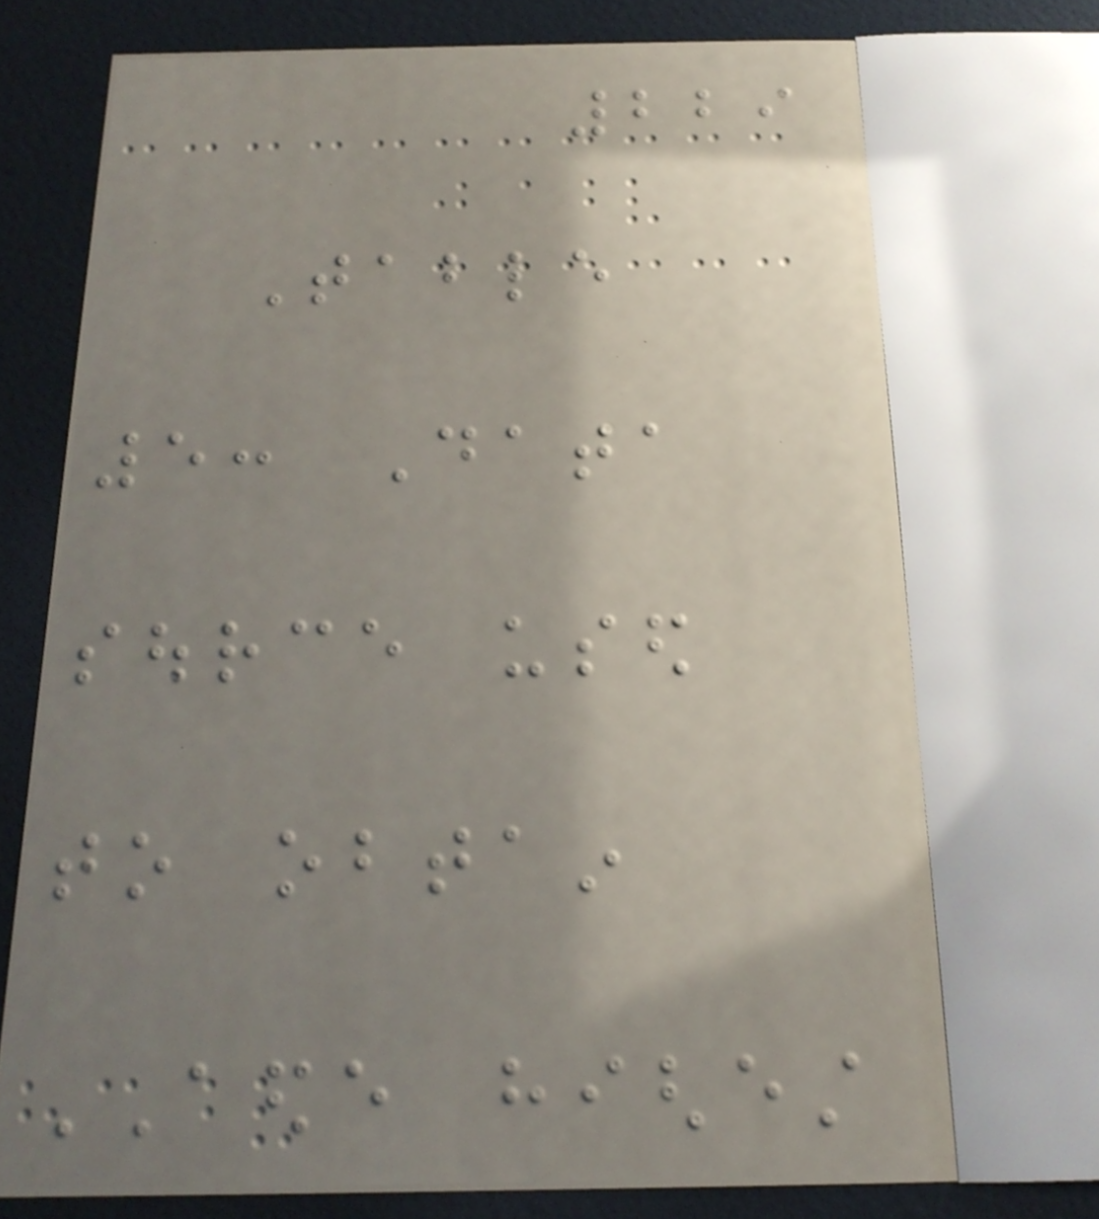229
Table
5: Data
source used
to obtain
AEDE highest
